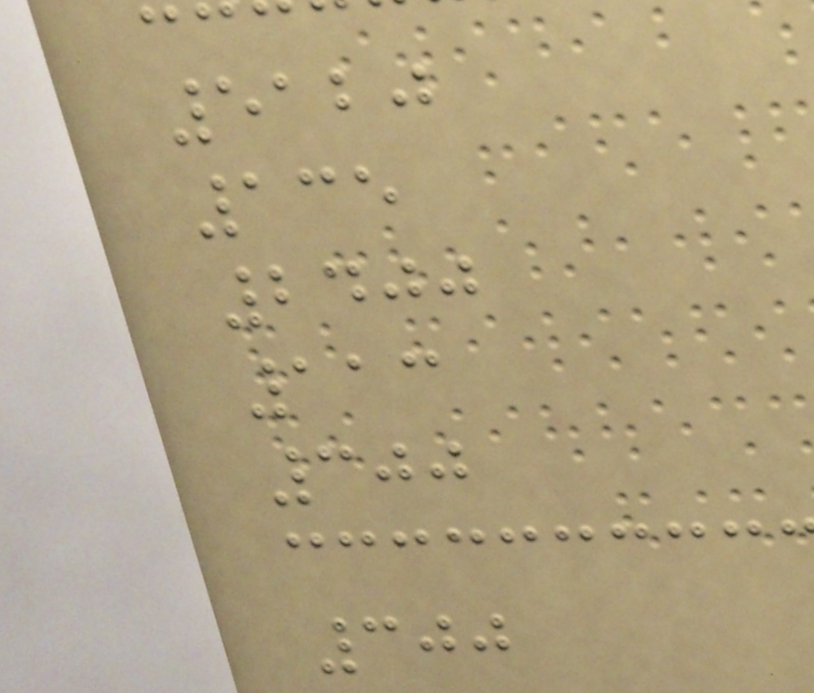5120
135
2400
113
300
300
